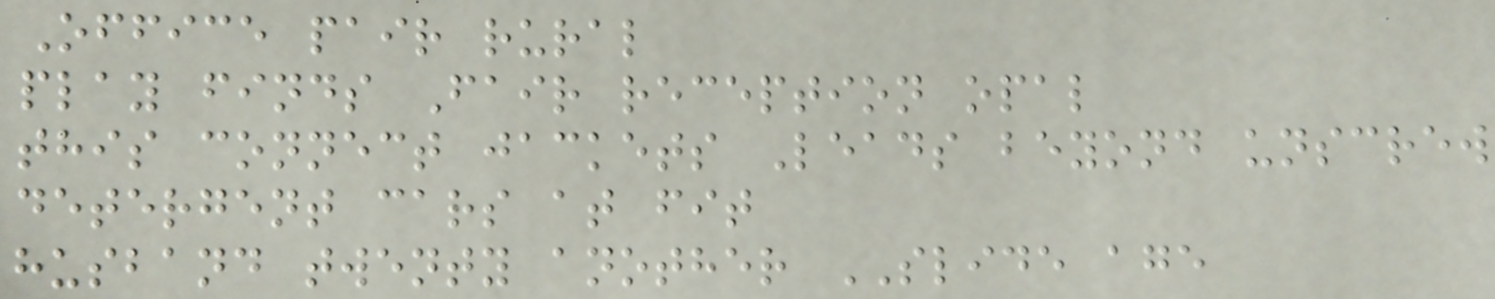Office pair rural
play finds Fair reception opal
this connect jackets Leads beyond unscrew
detergent cars at fit
husband twenty another SLIDE age
